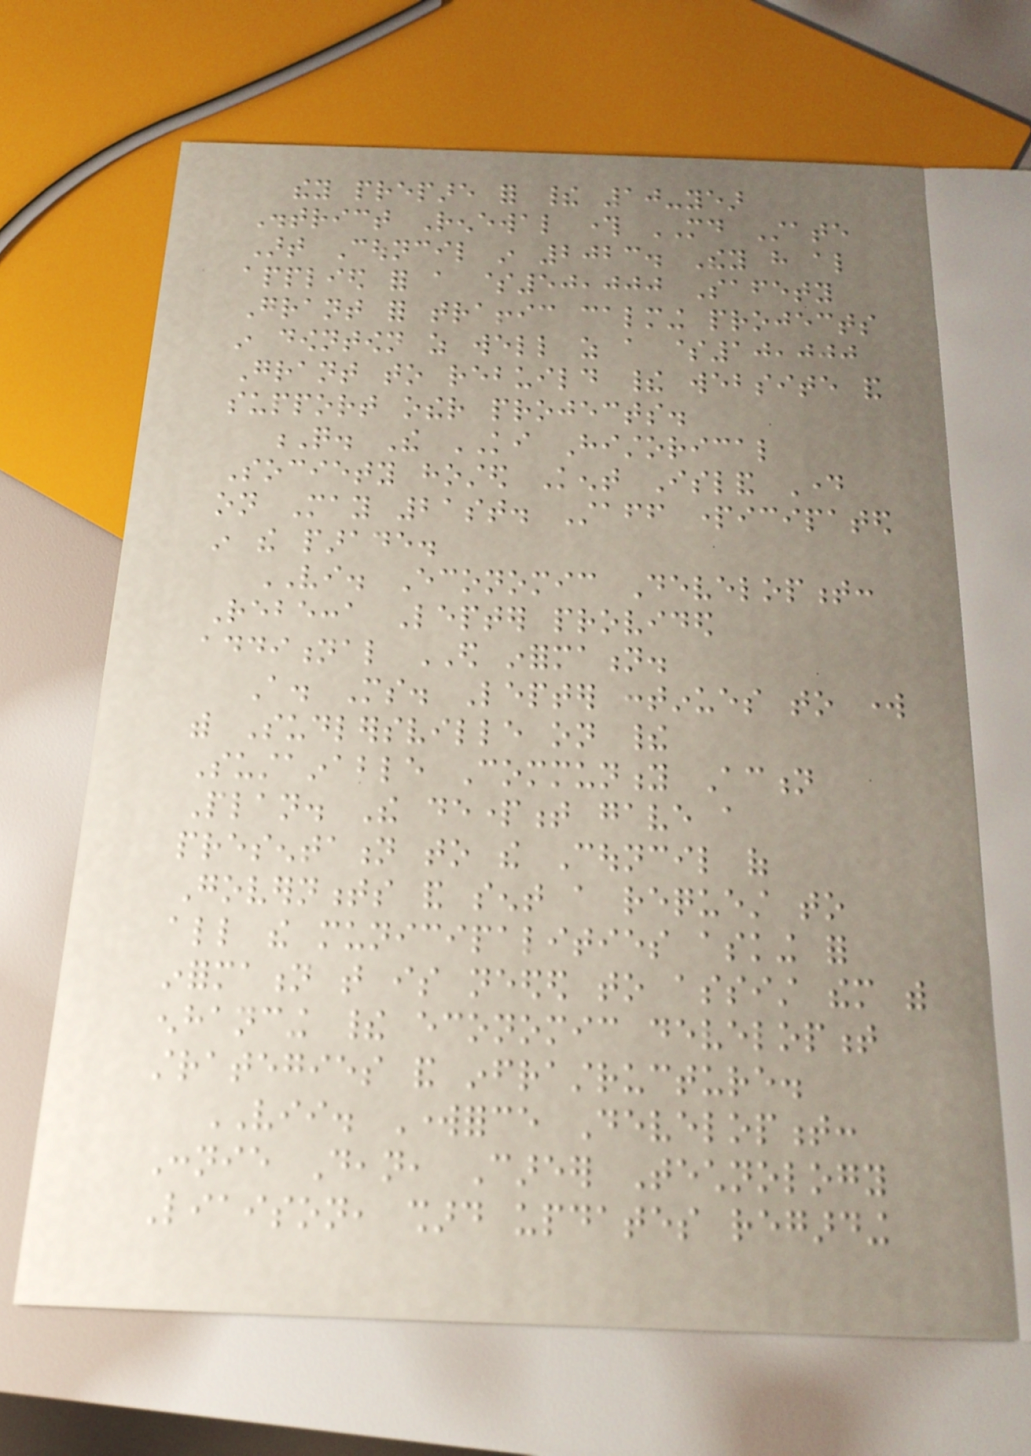they prepare for their 10-year
District Renewal through MD State
Art Council in 2023. They have also
applied for a $50,000 Safety
Grant for traffic calming projects
in downtown as well as a $10,000
Grant to rebuild their website and
support other projects.
Q. The KI Historical
Society hosted Kent Island Day
on May 21st. Staff participated
in the parade.
VI. Economic Development:
Rebecca Lepter provided
additional ED information.
A. Ms. Lepter continues to work
with Sudlersville on their
Sustainable Community Action
Plan. The department gave a
presentation to the Council of
Governments and sent a request to
all the municipalities asking for
information that is needed to assist them with
enhancing their economic development
strategies and infrastructure.
VII. Workforce Development:
Connie Dean, Career Technology
Liaison, shard updates regarding
